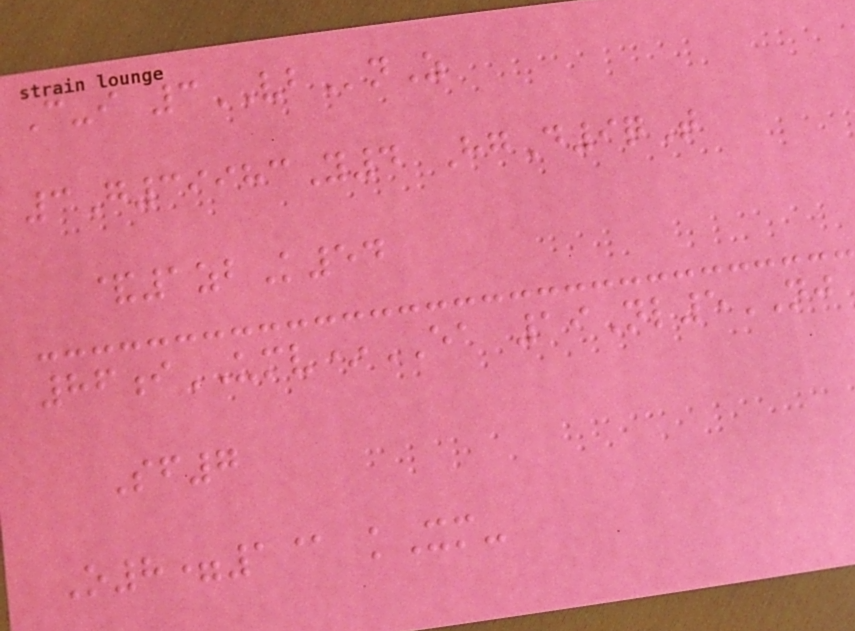C-i 3VBnZ
3G39983Y4 HgD9qT
&1zbK54
86iUMV*EA 19Nl5NJ
Sf7
O8=1@ kXm-
